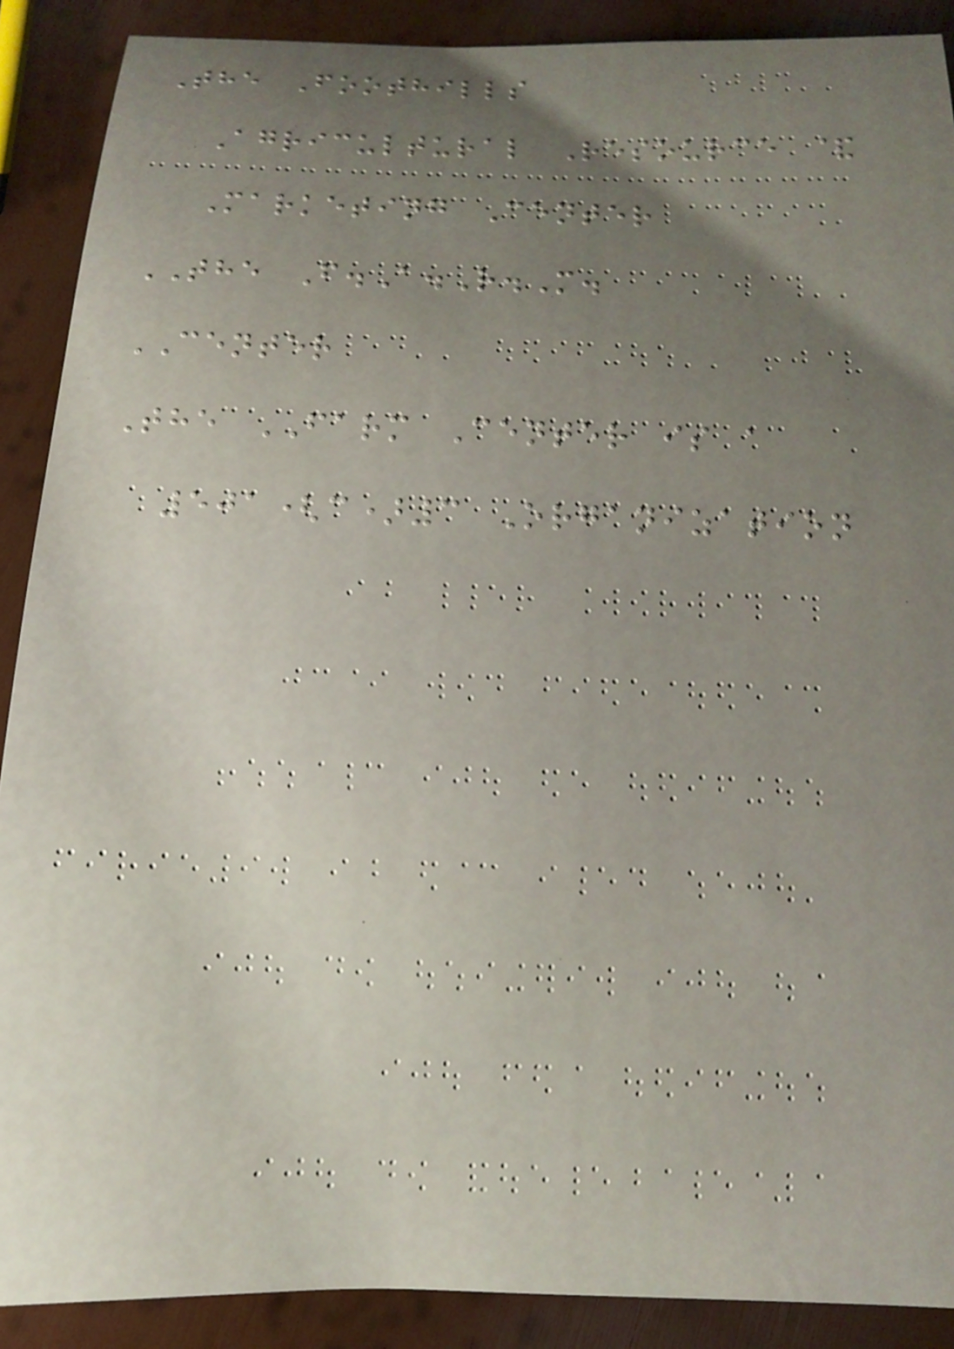The Foothills
Agricultural Resource &
Marketing Center
THE F.A.R.M.
CENTER
The FARM Center is a
501(c)3 Organization
